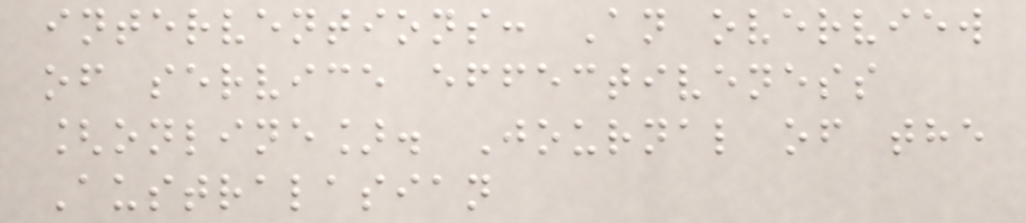interventions: An overview
of service effectiveness
[online]. Journal of the
Australasian
